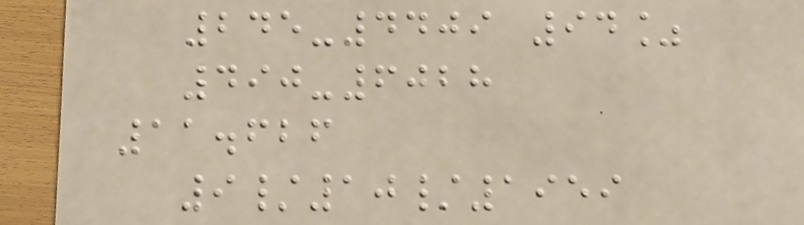245-4409 94%
490-6028
11.626
9/10/1959
